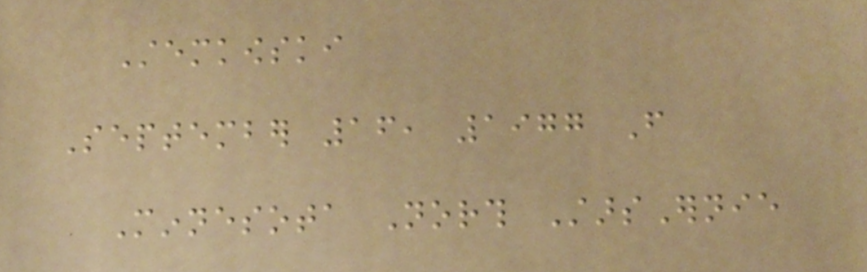Stemkowski
September 16, 1977 From
Minnesota North StarsErnie
